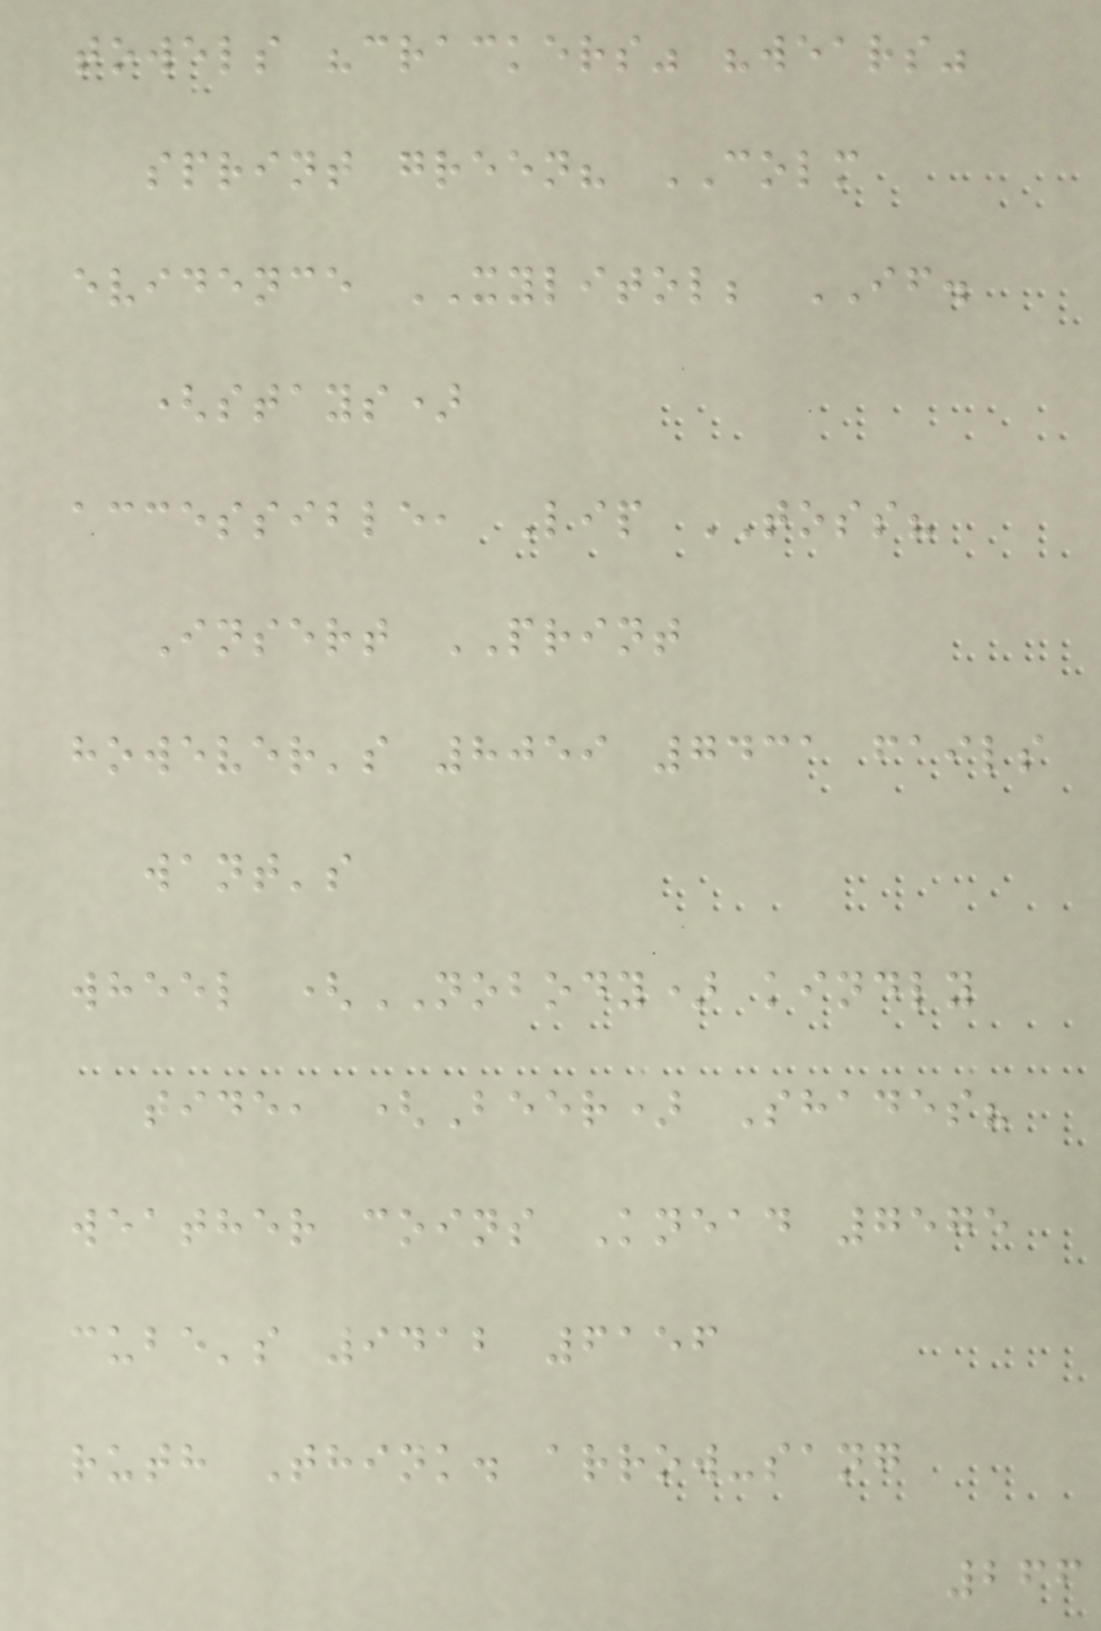towels "crackers" "wears"
sprint green? COLM
evidence XYLITOL; IF.
(stays)
accessible, Lip TOSS?
Insert PRINT
however's 8059 7431 fails
want's
wheel (NOBODY) kindly
tide, (Beer) Shades?
weather coins Knead 7575
cube's 9412 6156
ruth Think. arrow-sang
266
